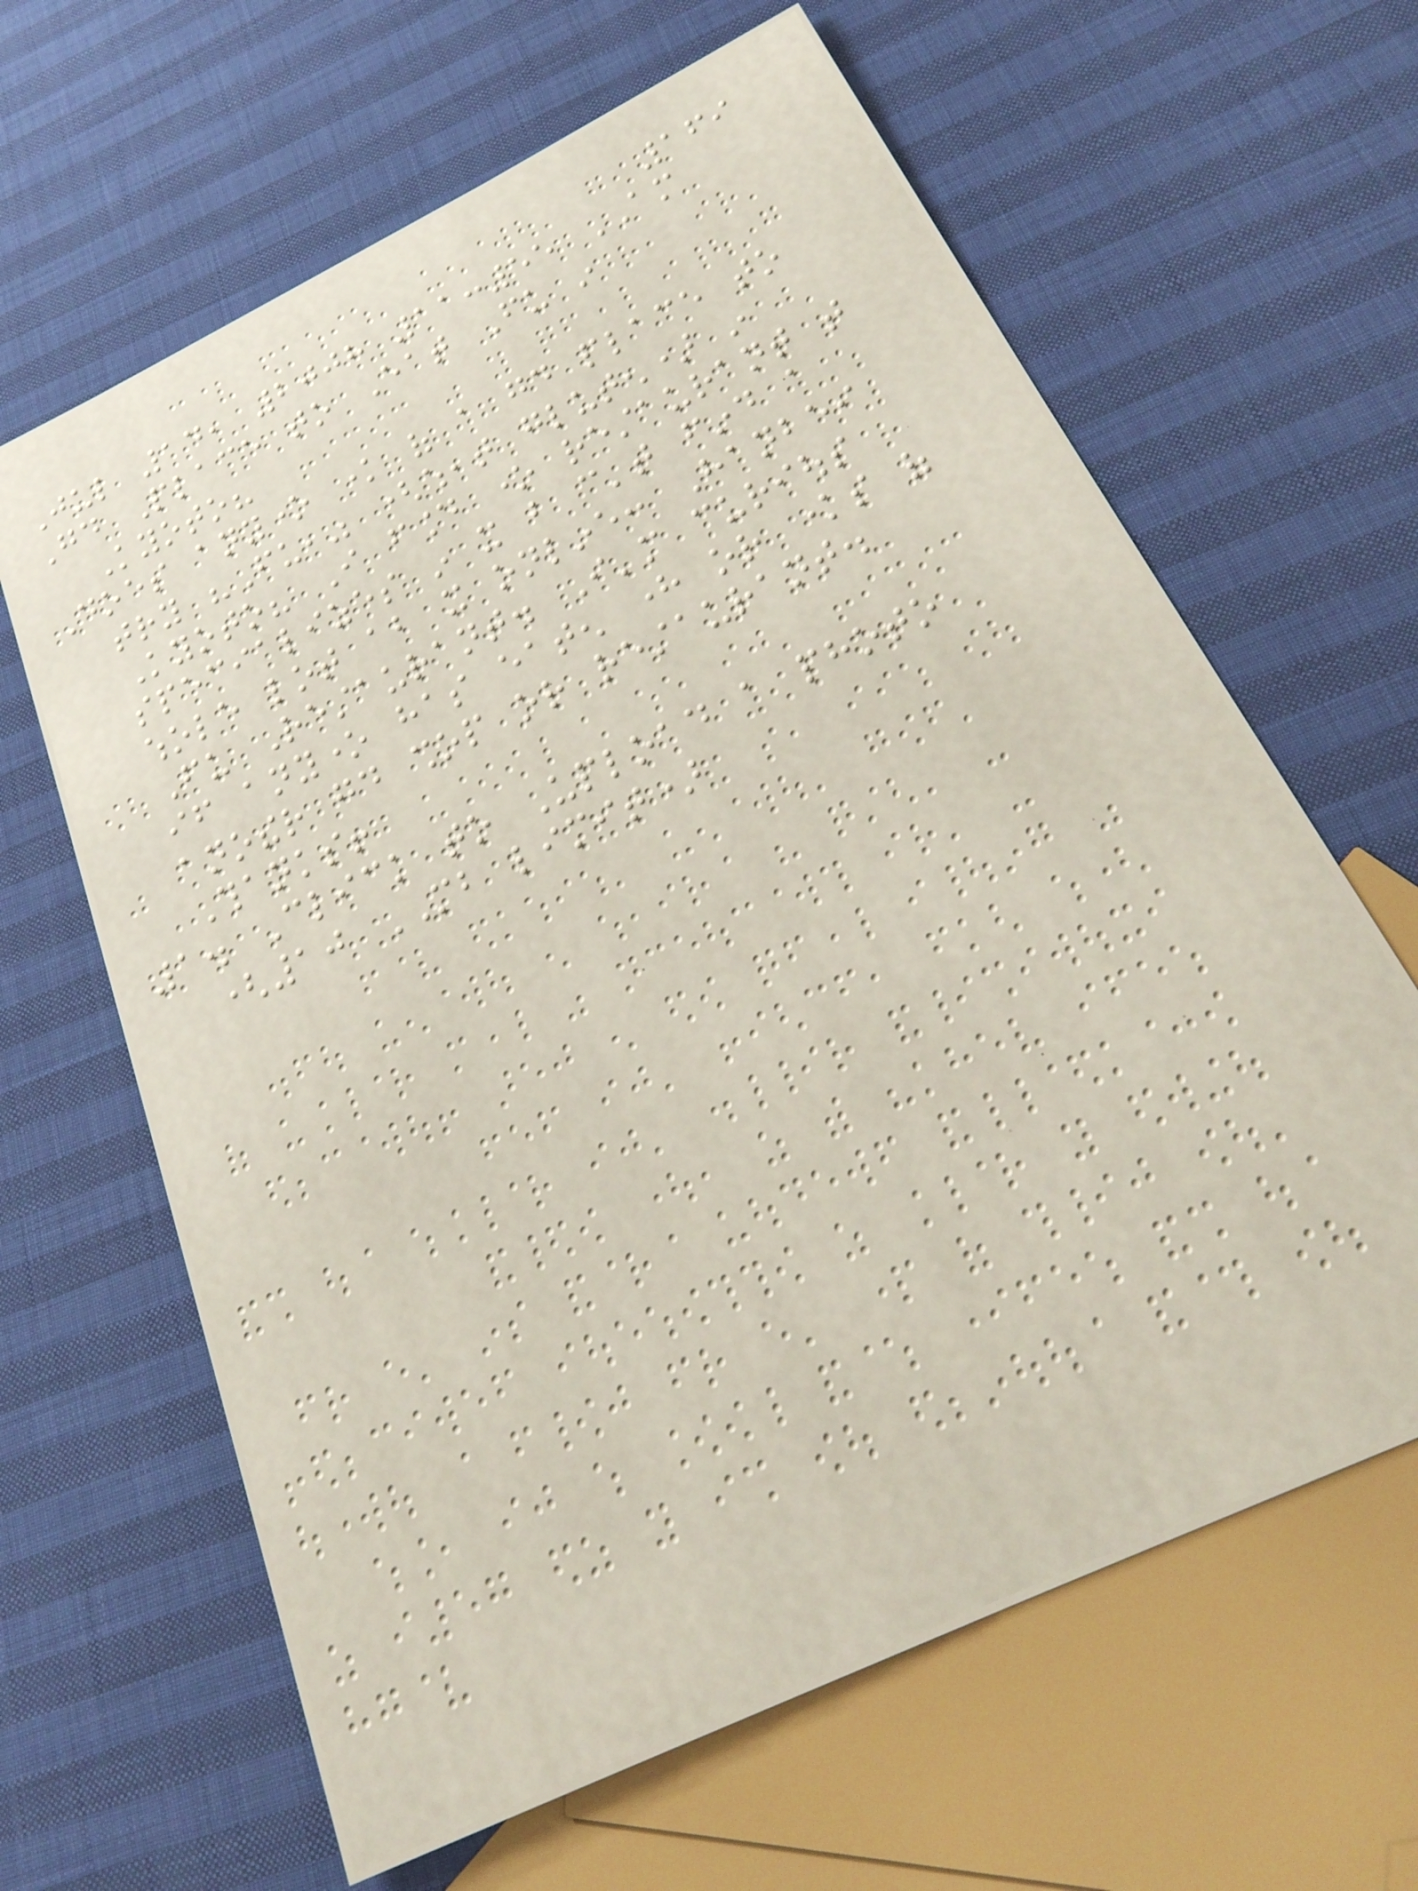169
Jul 14, 2008 11:55 AM
Good Place to Eat Fu in
Kyoto?
Does anyone know of a good place to
try "Fu," (wheat gluten) in
Kyoto? I found one restaurant that
specializes in it but can't find a
whole lot about it online: Hanbei
Fu Restaurant. I'm curious
if anyone has eaten here or knows of
another good shop or restaurant.
Thanks!
1. Click to Upload a photo
(10 MB limit)
